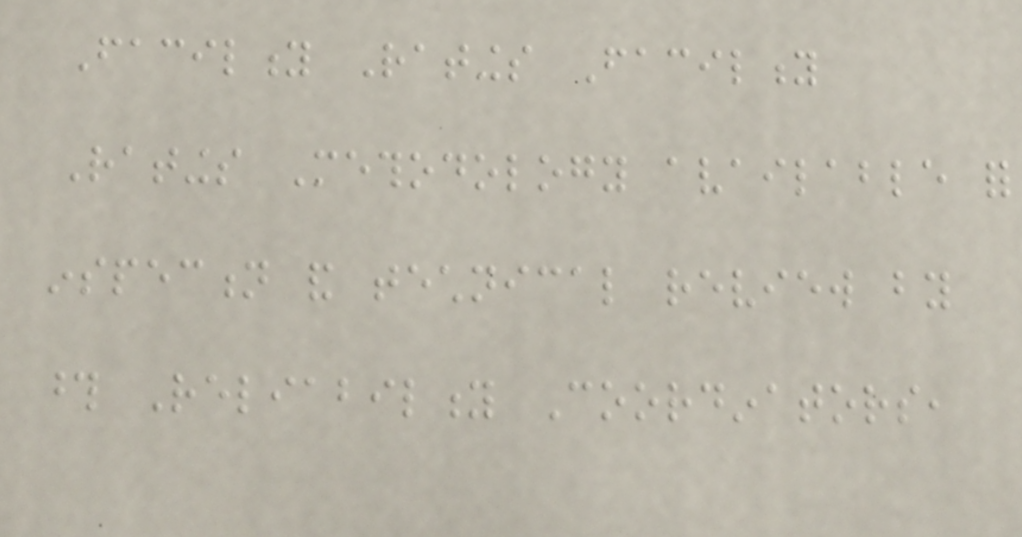Facility Ratings Facility
Ratings Methodology available for
inspection and technical review by
those Reliability Coordinators,
